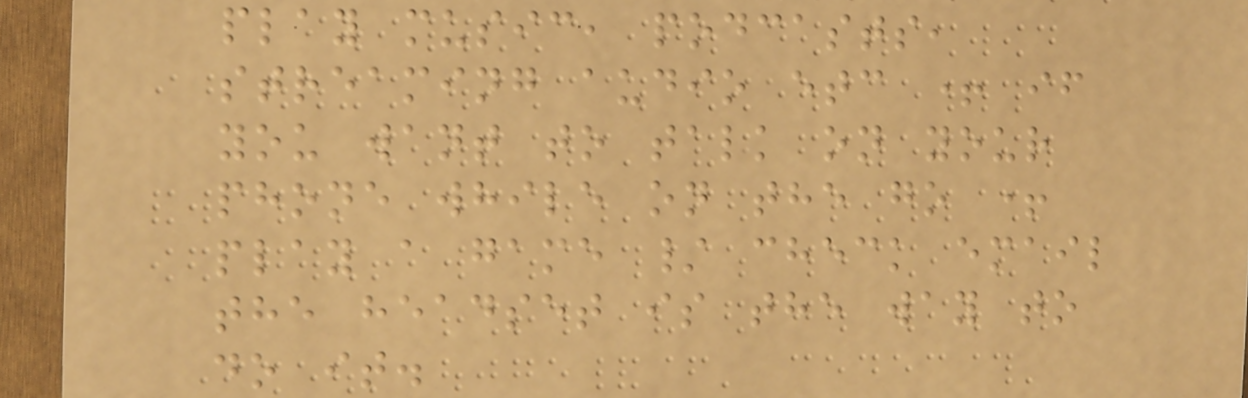play music, podcasts,
streaming audio etc + if
you want to talk on your
phone while on the go +
play a game / check email
the headset is the way to
do it.
